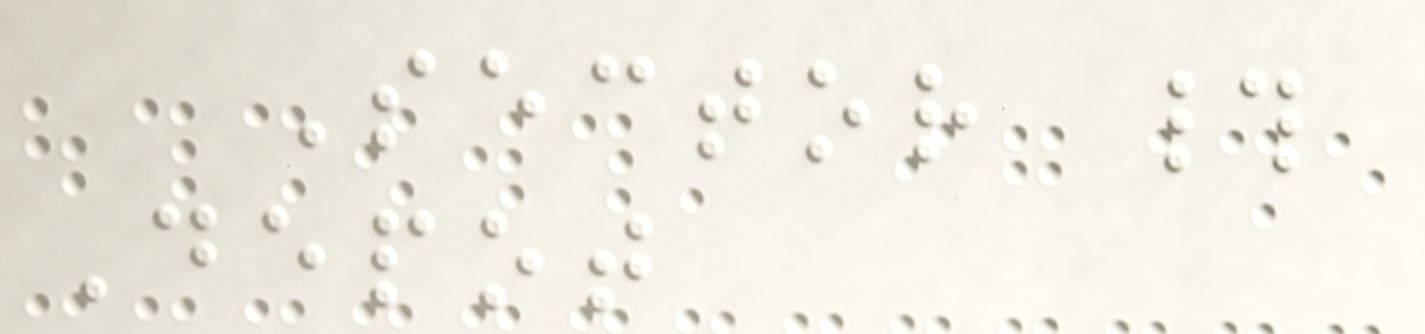Sector #
Depot
